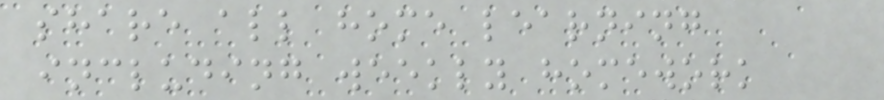share all home learning
including weekly homework
